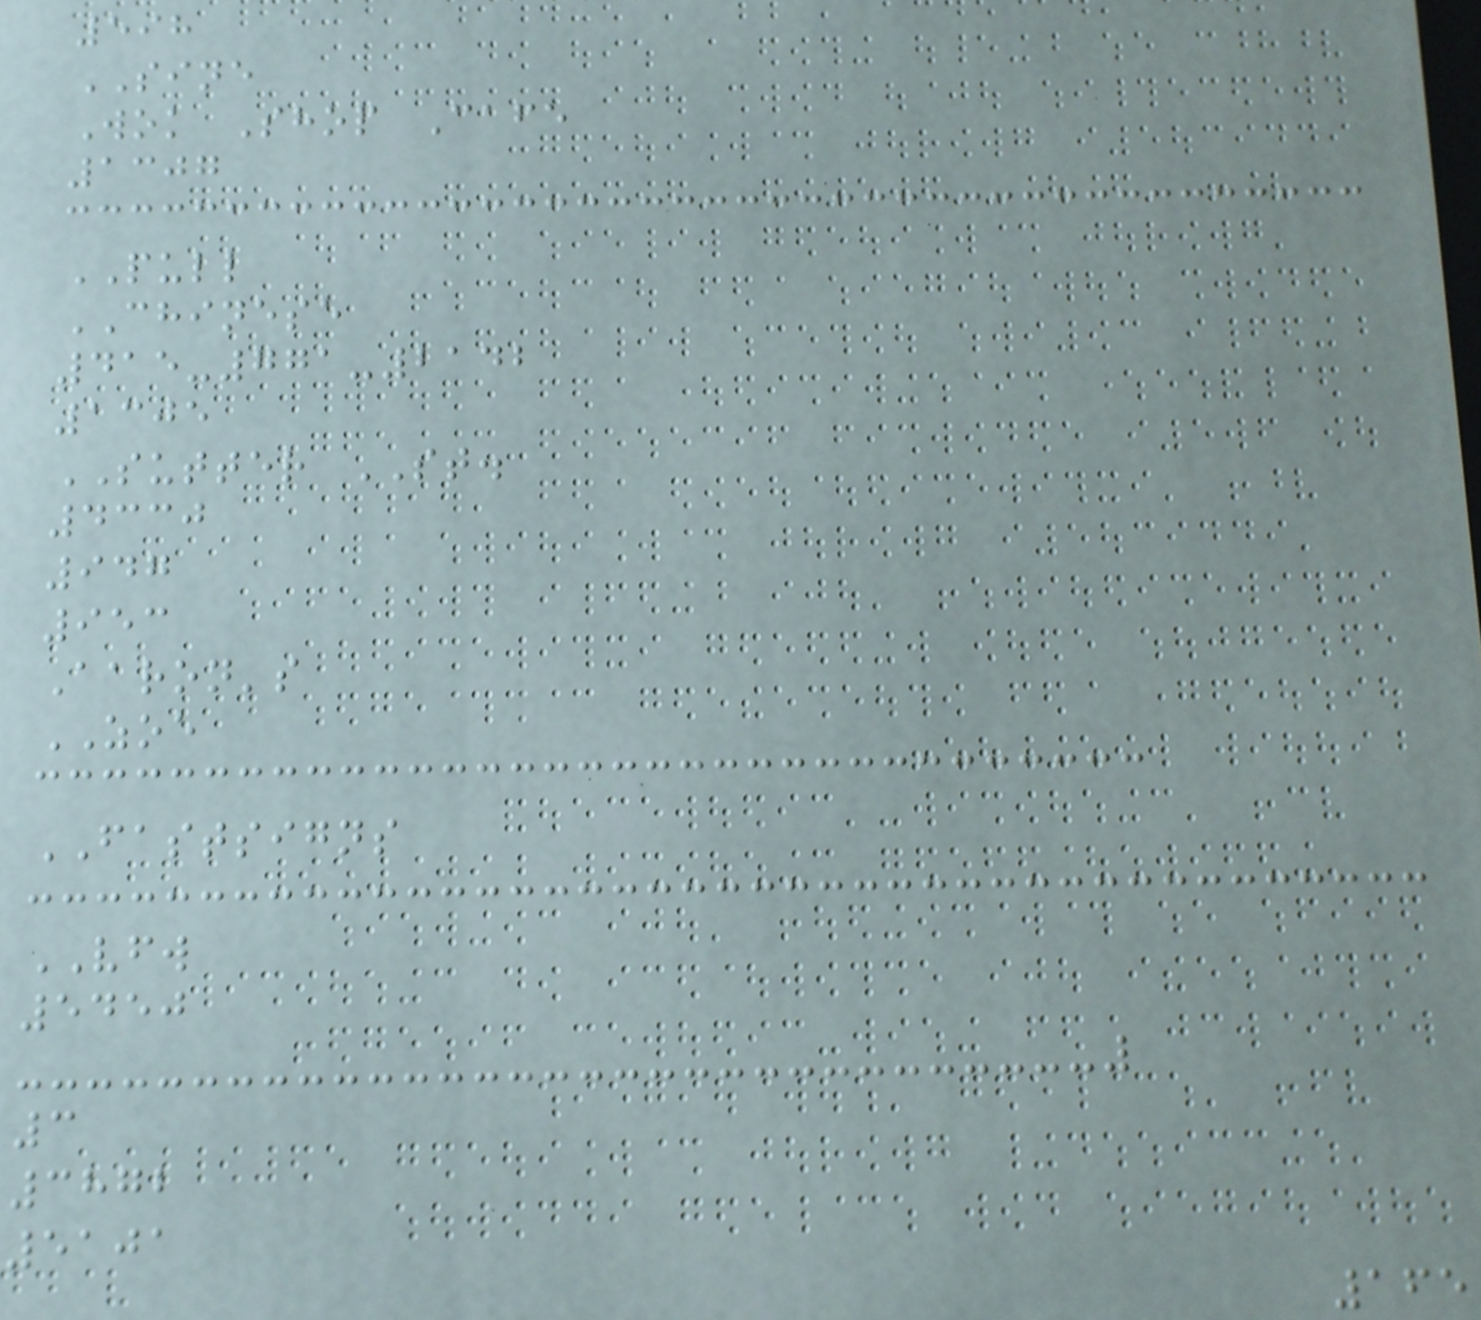598
SINE
Wok Shop Cafe
1307
PULL
CHINESE
415-771-2142
1305
SUTTER ST.
4330
947
953
Aaron's
ZOE
FASTSIGNS
VFW
5450
3
3872
5101
165
